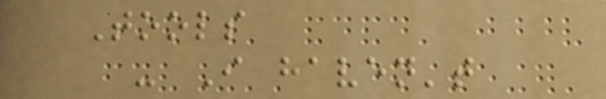Tools
- I haven't
